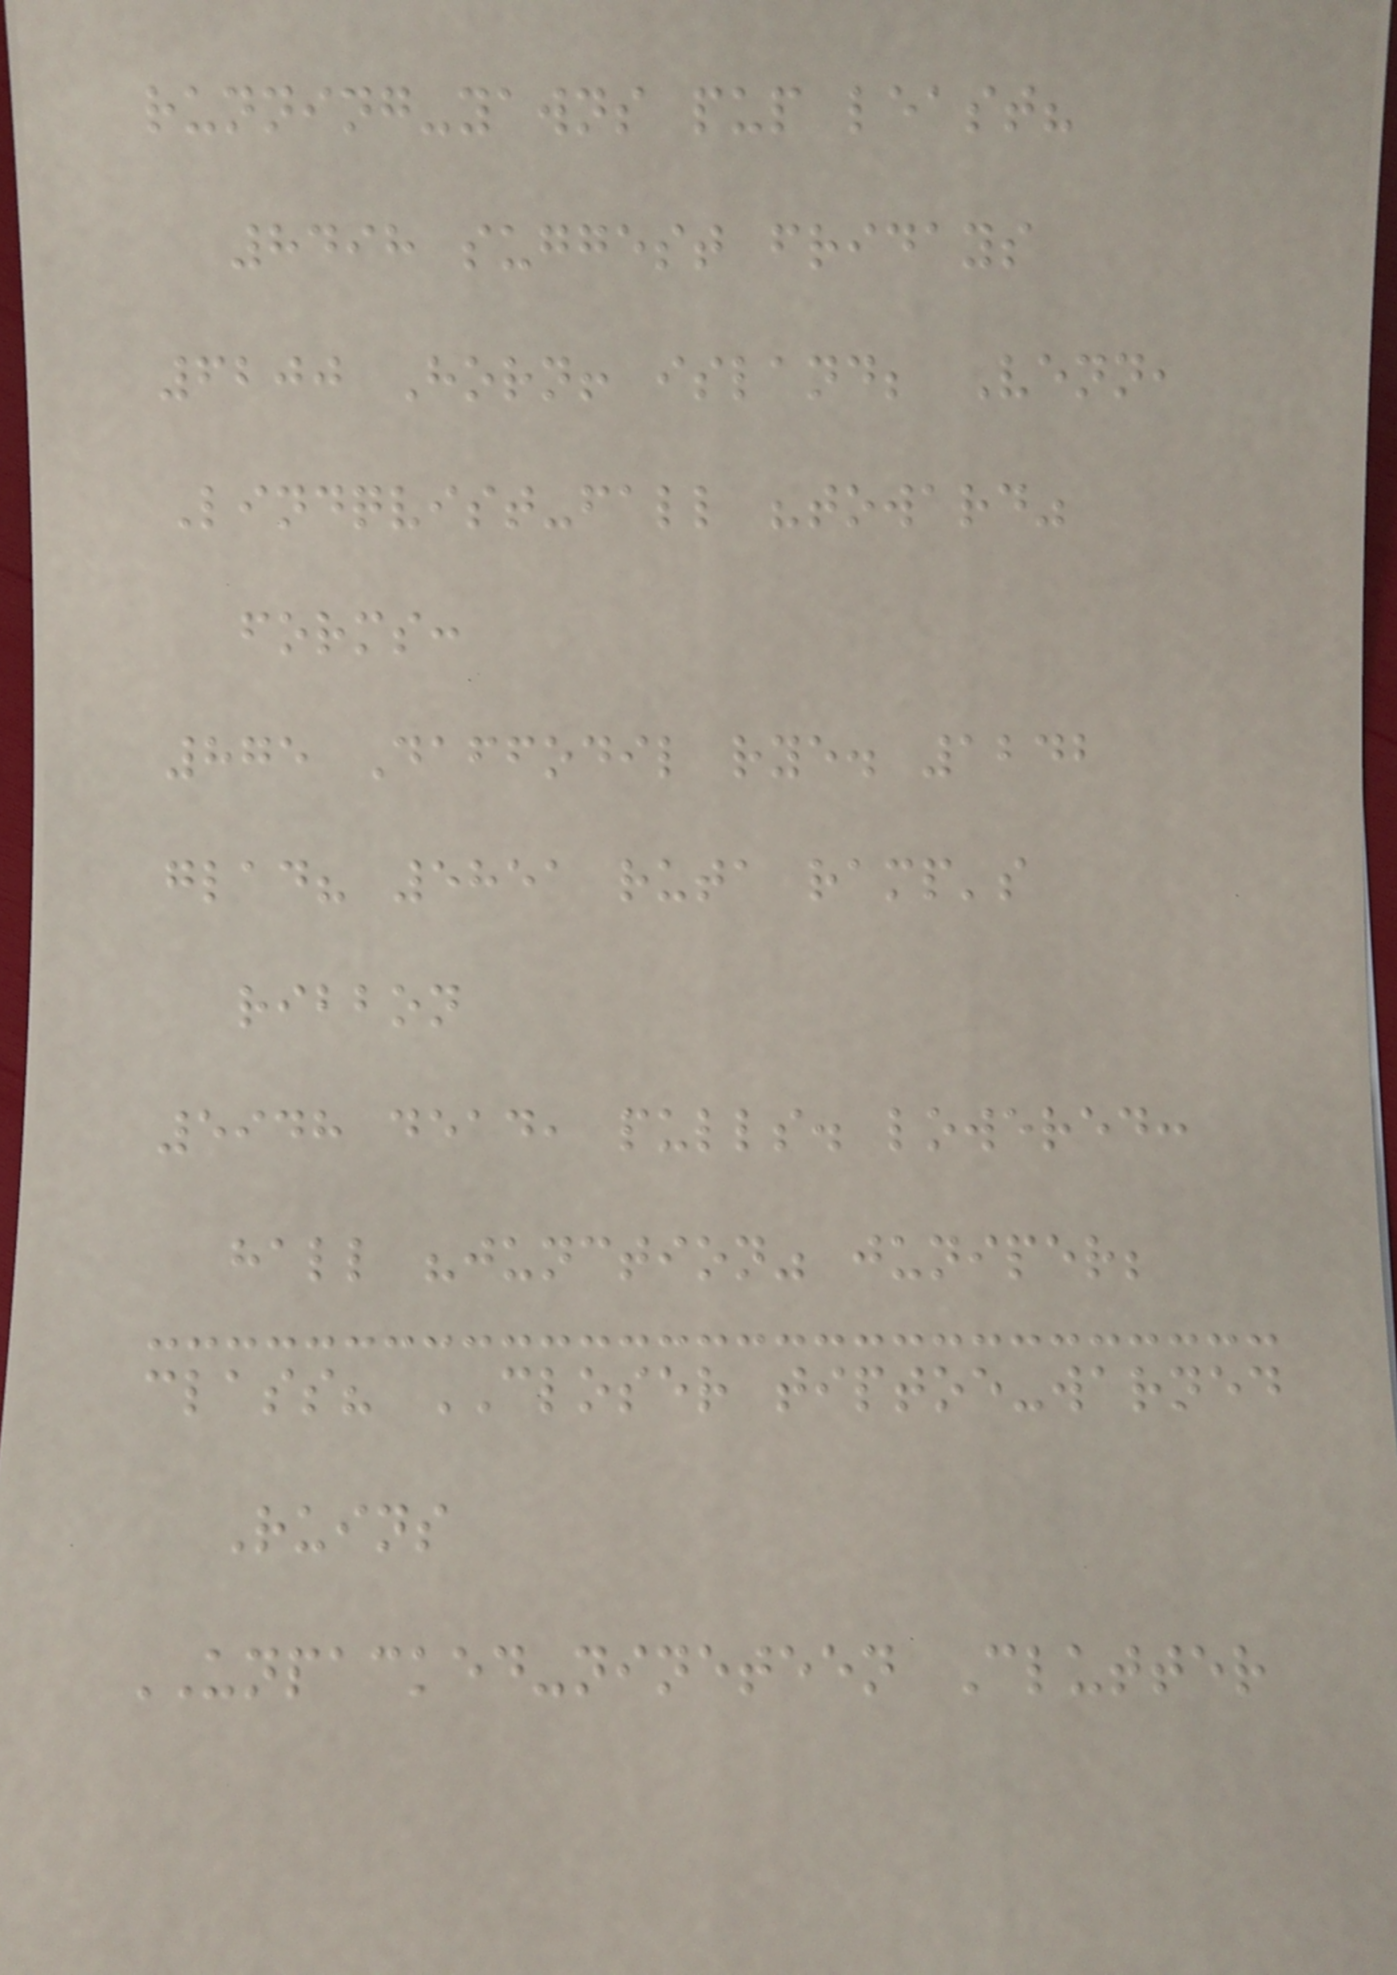running-yawns pup least?
8498 suggest fridays
6200 Horn! island; Venn,
Lindqvist-fall "toward"
forms:
875 Daffodil rye. 1242
glad? 5851 ruta ramp's
ribbon
5948 dead, pulls. lowered:
hall "junction" juniper;
class? CLOSER tiptoe-warned
Ruins
UNPACKED-nineteen Clutter
